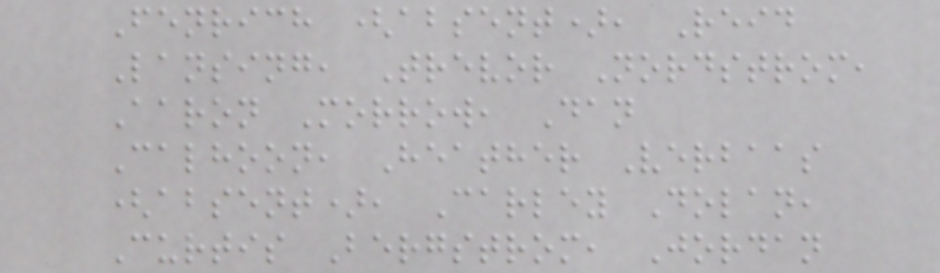Fenrich (absent), Reid
Lansing, Trevor Nordstrom,
Aaron Morrow, Dan
Calhoon, Heather Verbaas
(absent), Carley Dolan,
Curtis Bergstrom, Jordan
